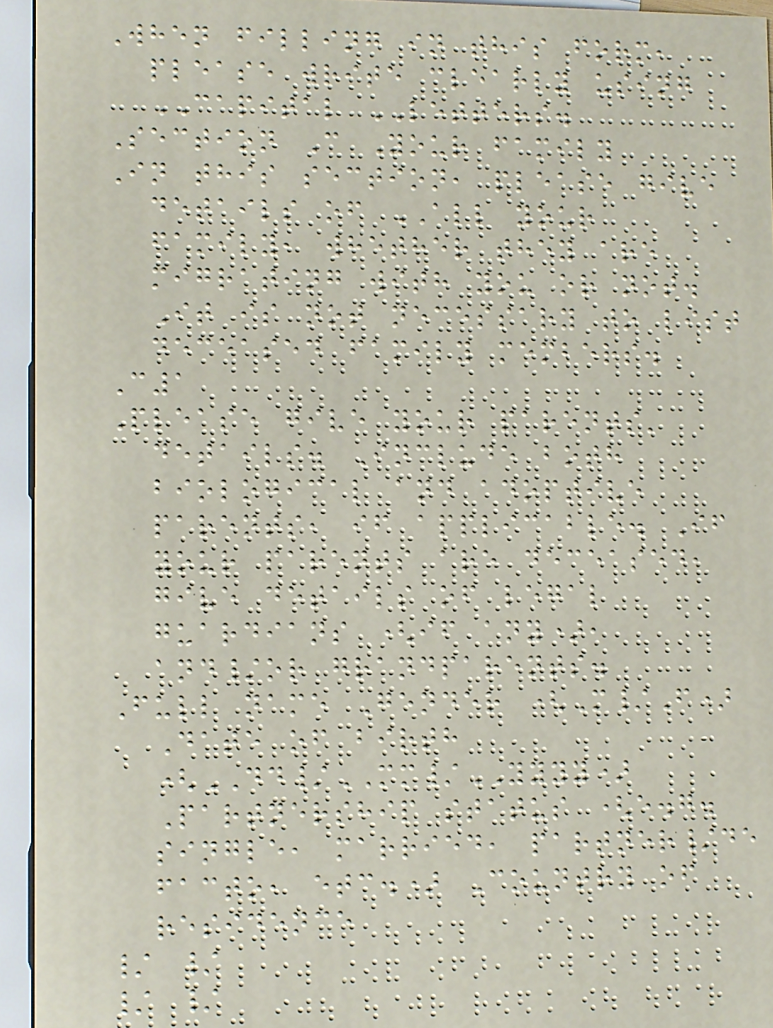When filling in this form,
please write clearly using
CAPITAL LETTERS.
Section C Your family
In this section, please give
details of ALL your
family, whether they are
migrating with you or not.
It is not necessary to list
deceased family members.
C1
Please give your parents'
details. Include both
biological and adoptive
parents, if applicable. If
your parents are deceased,
give details of legal
guardians (if any),
and/or grandparents.
Full name Gender (M/F)
Date of birth
(DD/MM/YYYY)
Partnership status (e.g.
single, married, partner/de
facto, etc.) Country of
residence
/ /
/ /
